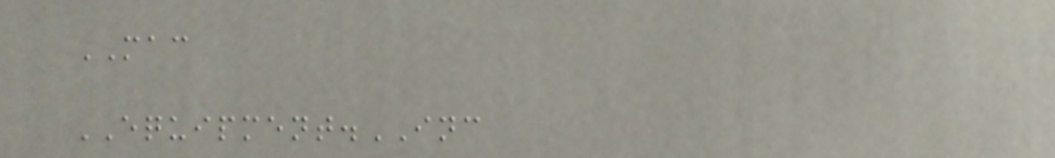MAC
EQUIPMENT.INC
